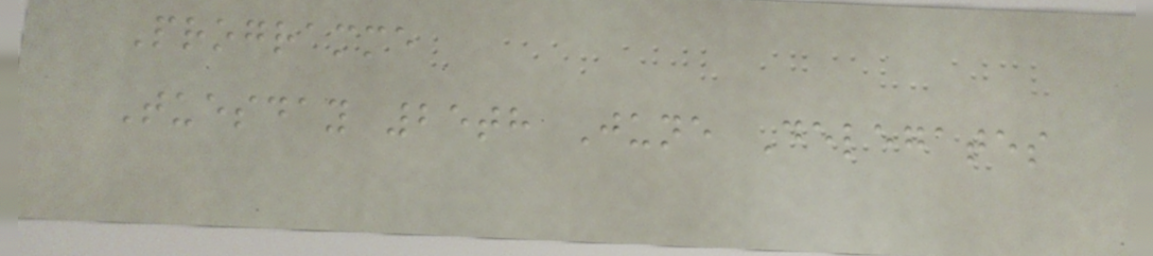Programme
Tuesday 25th June Delegates
